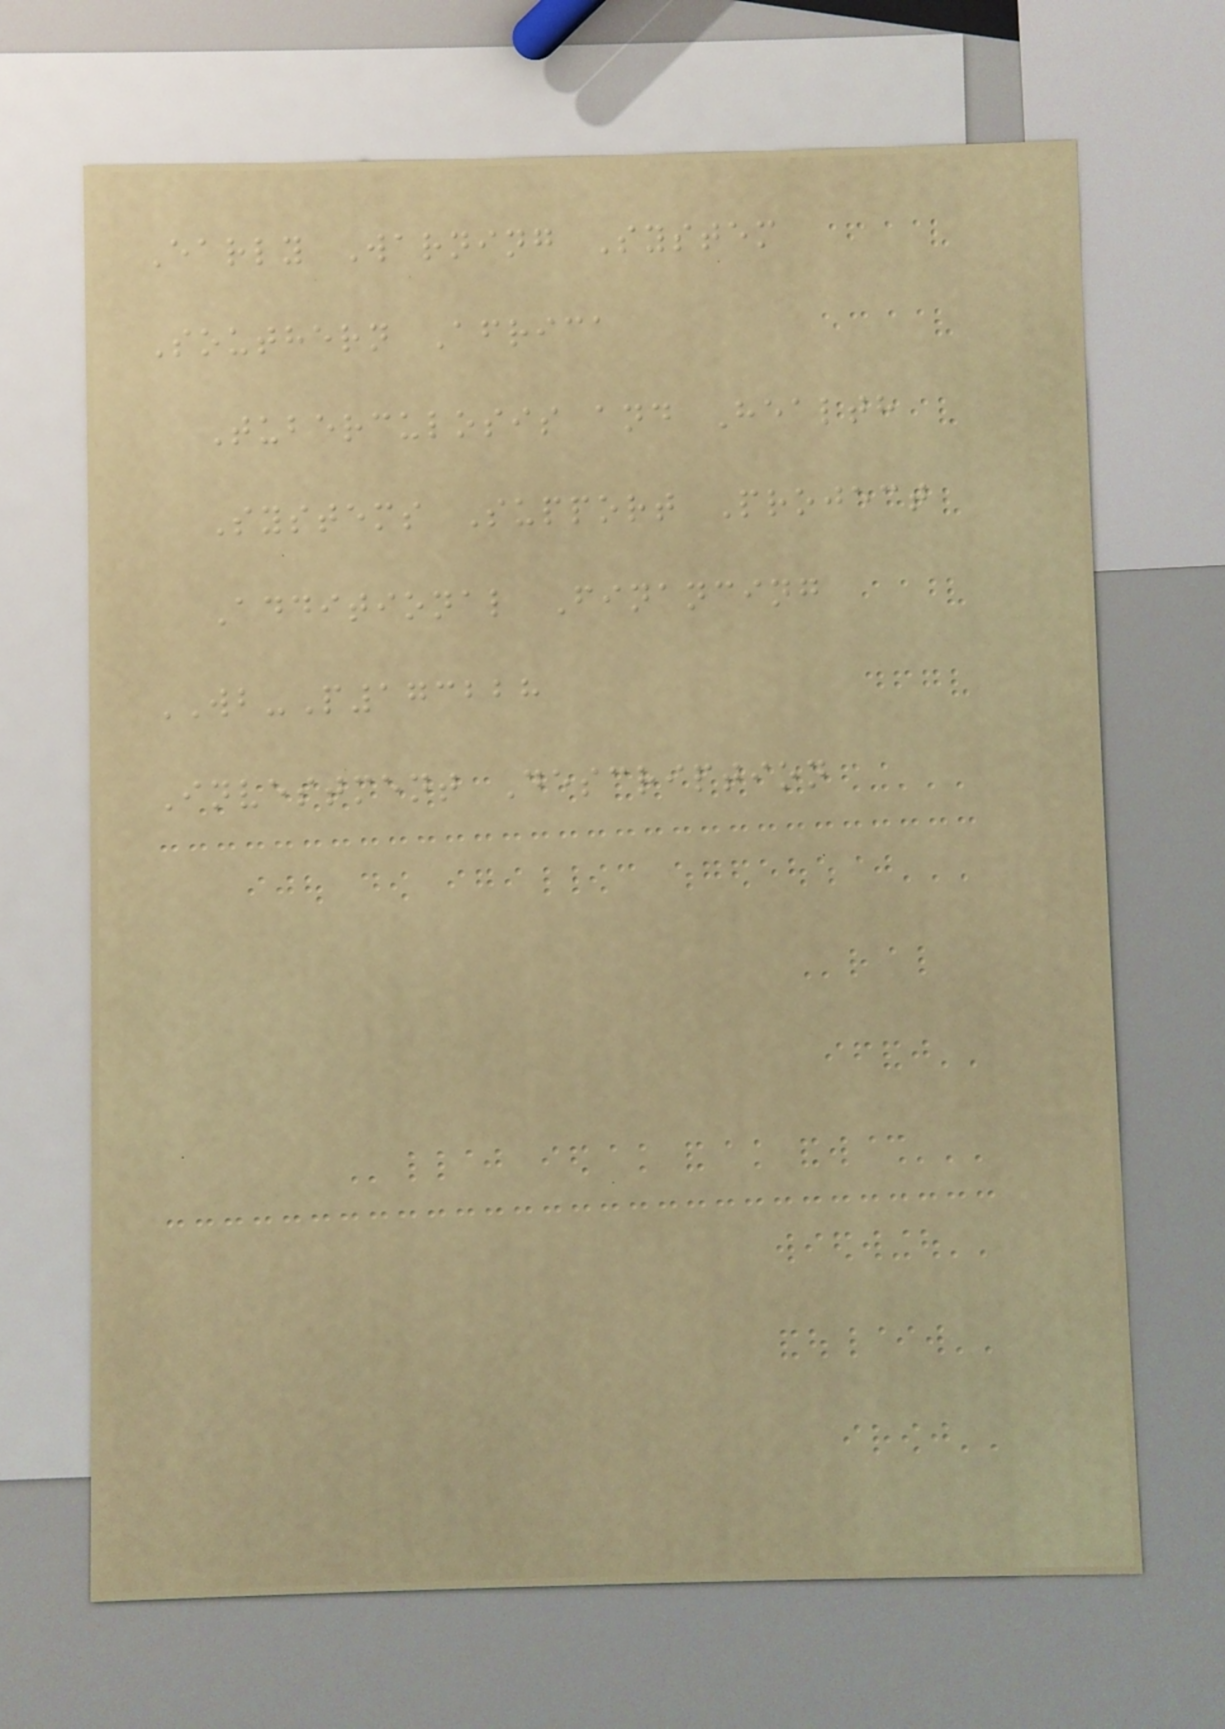Early Warning System
Southern Africa
Tuberculosis and Health
Systems Support Project
Additional Financing
WB-P173228
Investment Description
